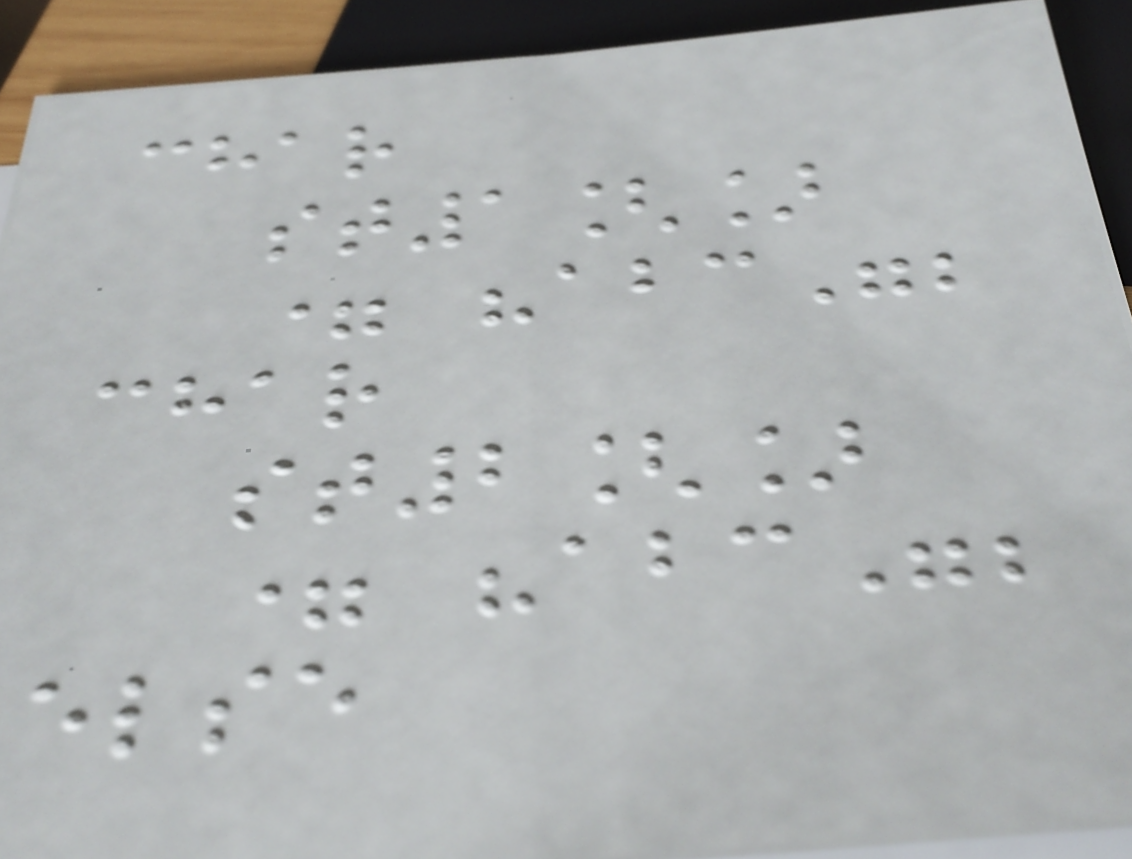char
st1[]
= "abc";
char
st2[]
= "abc";
else
